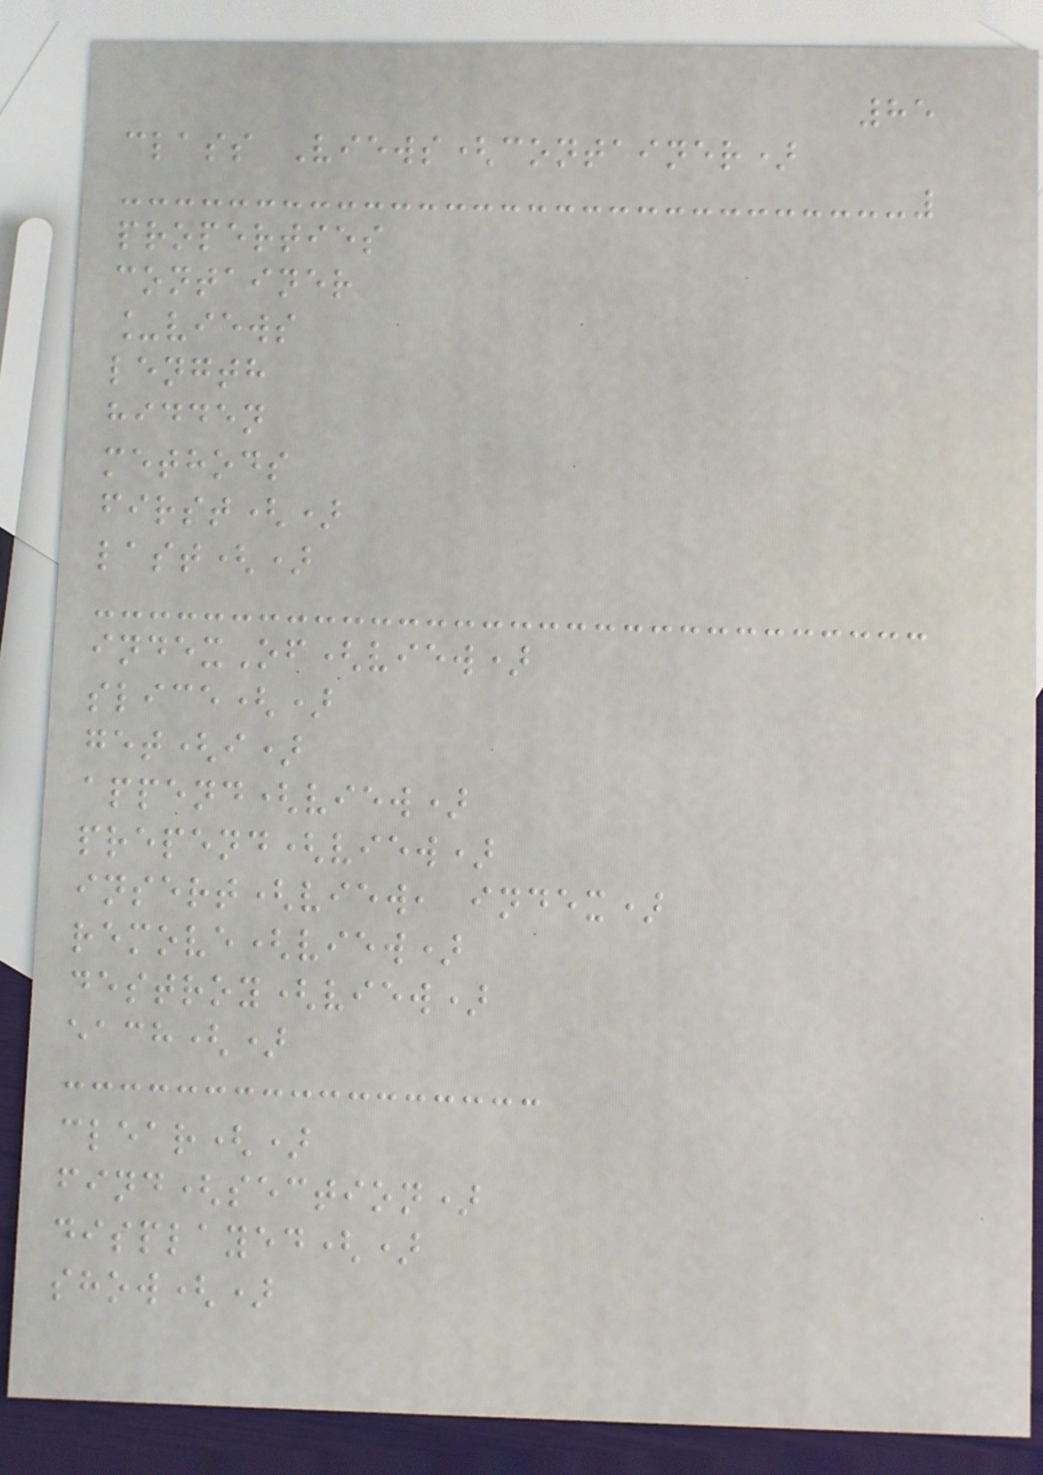85
class Views(container)
properties
container
_views
length
hidden
methods
first()
last()
indexOf(view)
slice()
get(i)
append(view)
prepend(view)
insert(view, index)
remove(view)
destroy(view)
each()
clear()
find(section)
displayed()
show()
